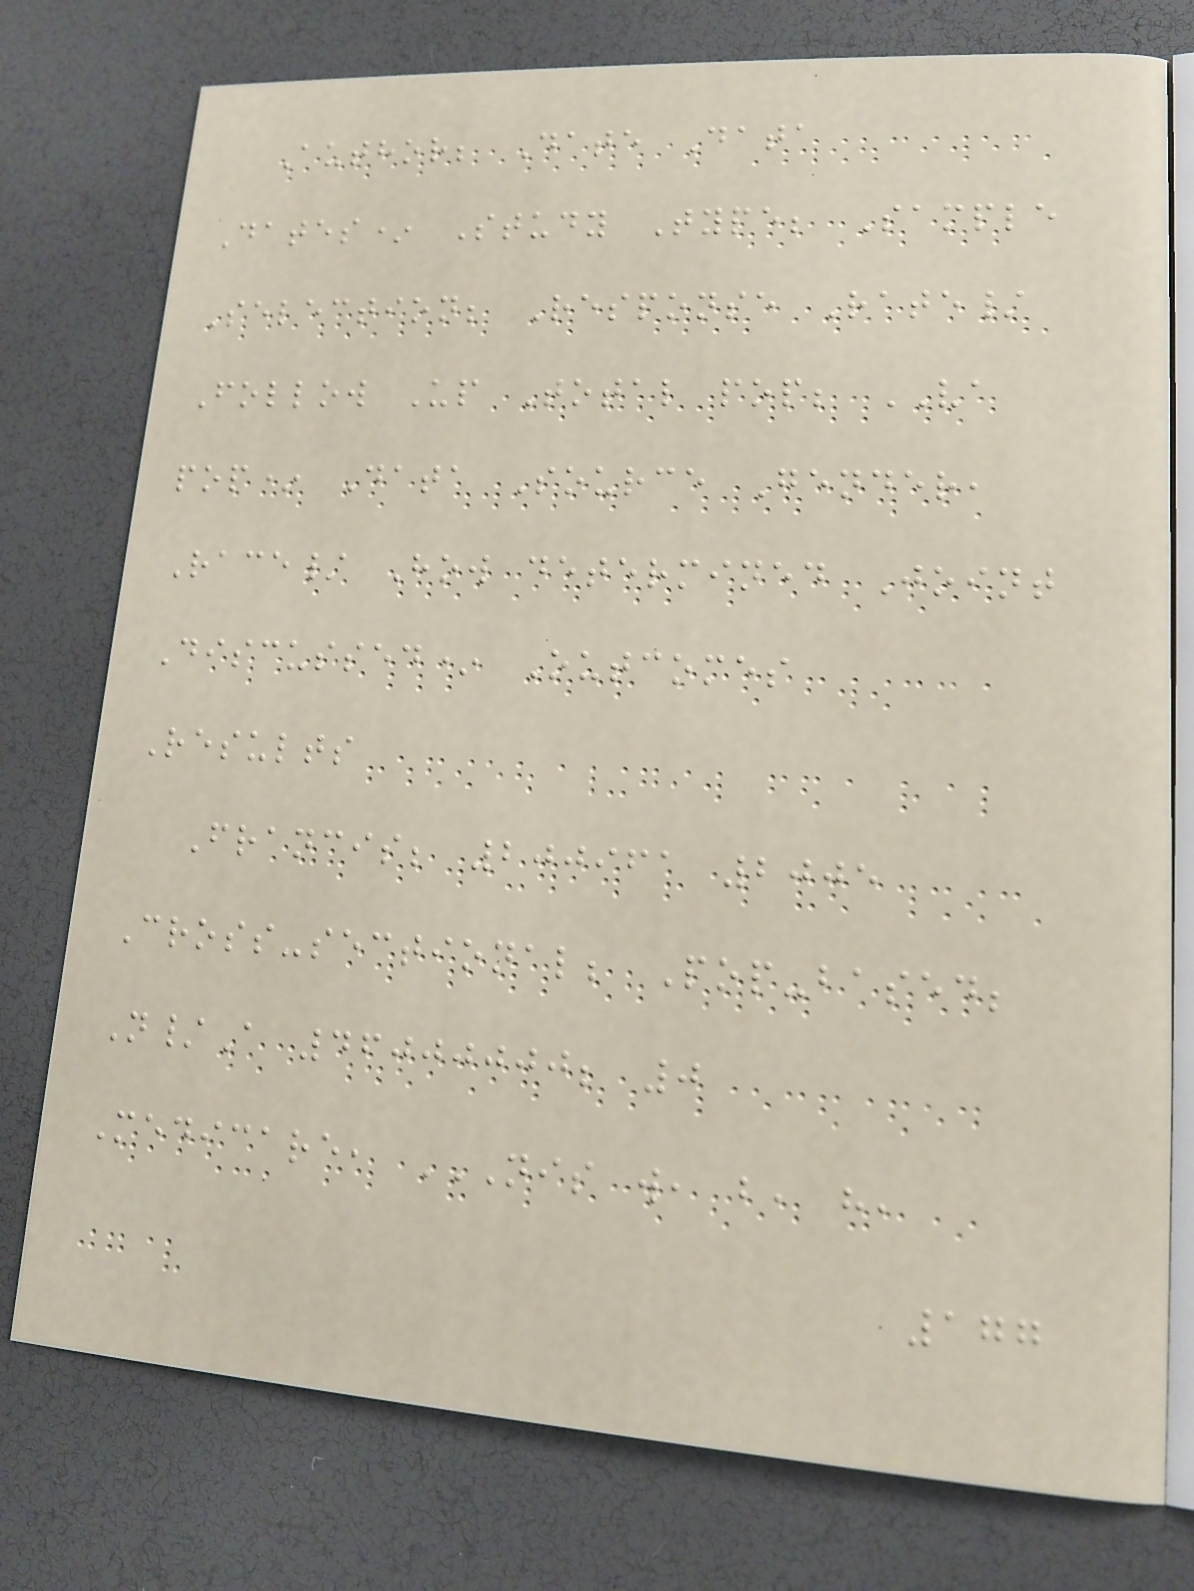Author; Date Data
Dates* Study Type; Sample
Selection; Response Rate/
Follow Up Total pop; VA
pop* Data Source Gender,
Race/ How determined Joint
Discussed* Outcomes
Results
Francis; 200961 2005
Cross-sectional; Pop-based;
N/A 46000000; 0
Medicare, NIS W, B, H,
177
